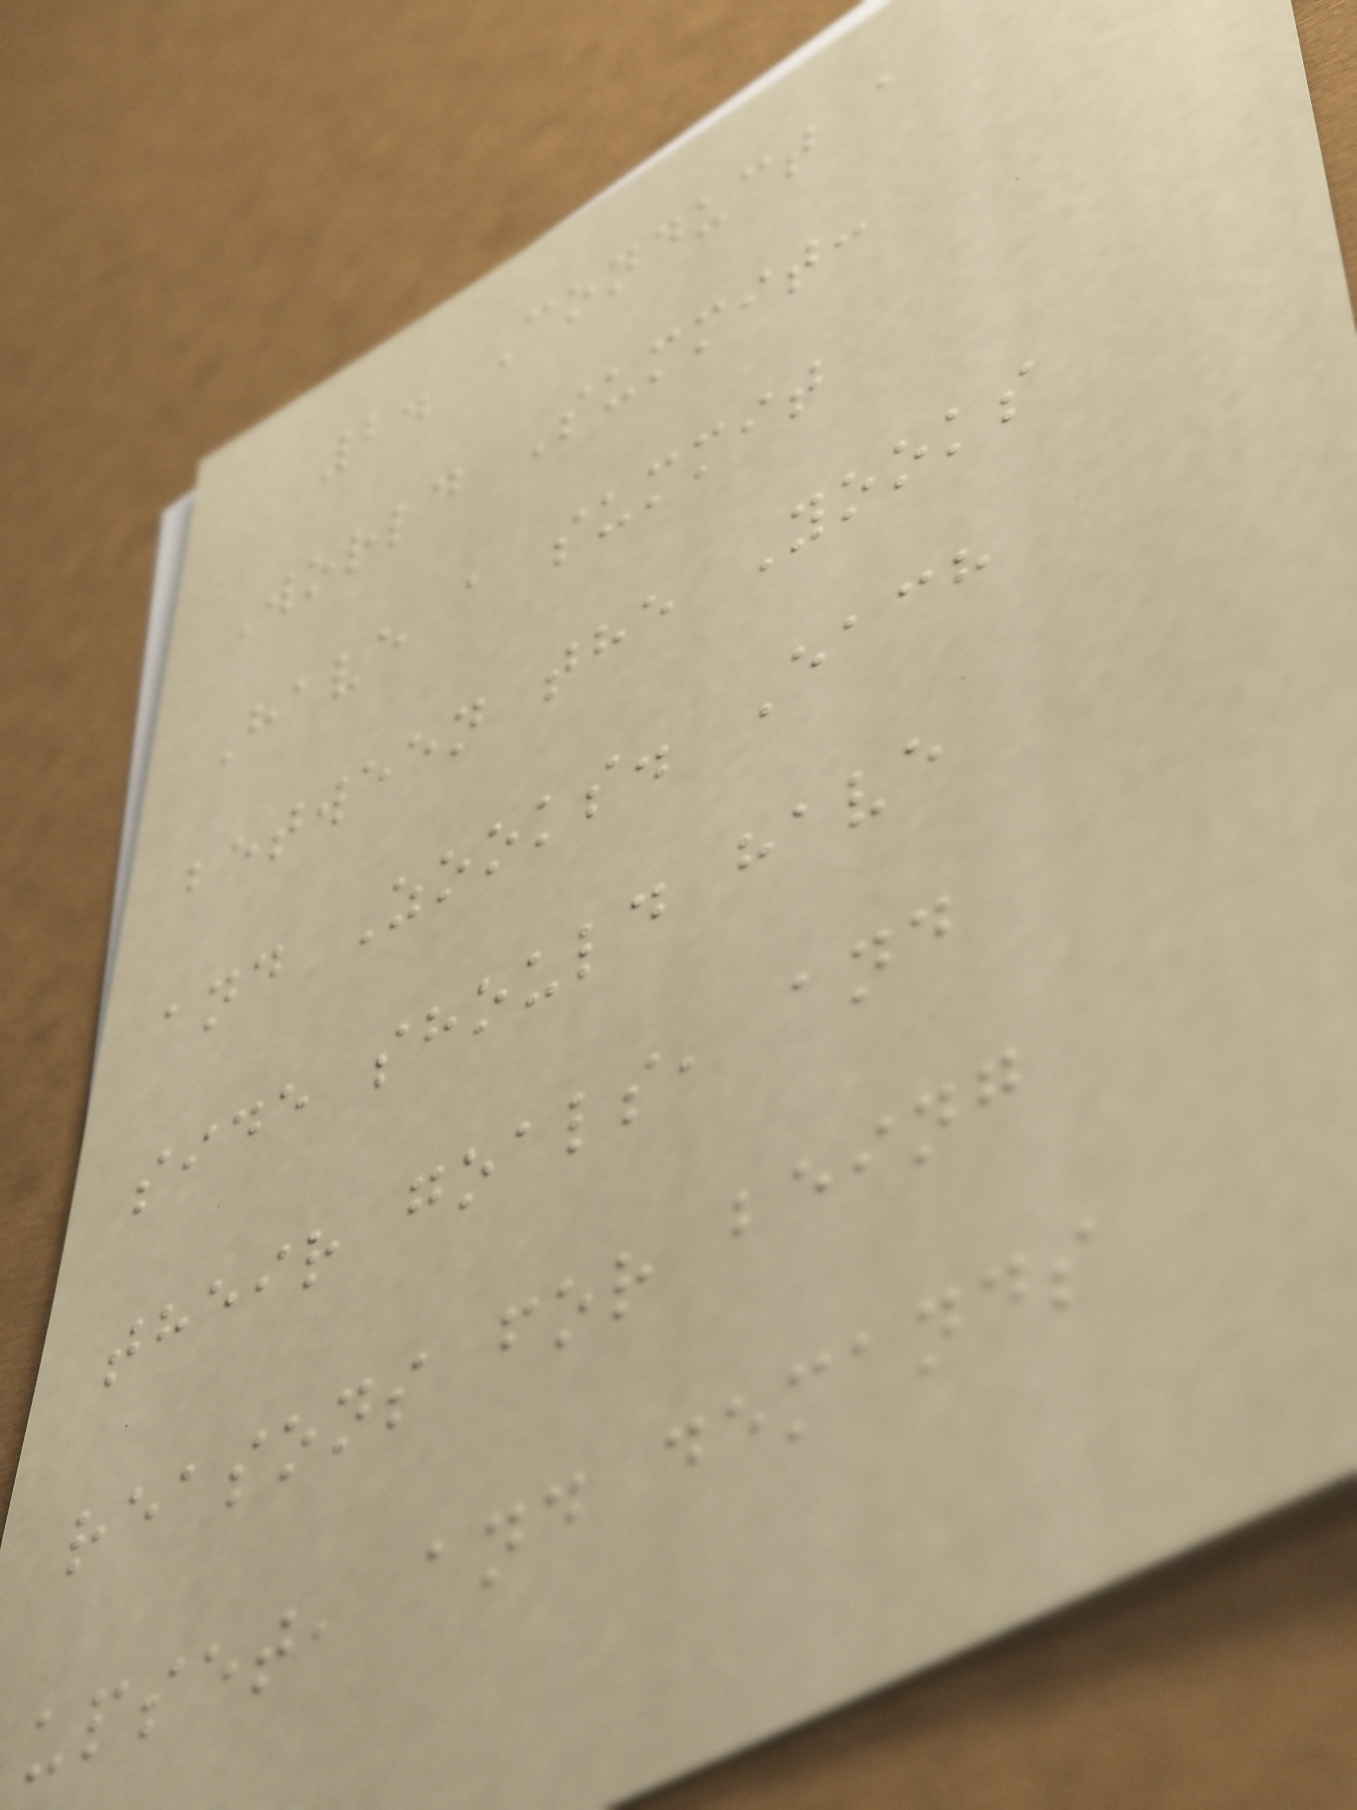2. Conduct a
World Summit:
Have a summit
between the Yooks
and Zooks. Each
side should have
their goals, and
reasons for being
upset, and demands
